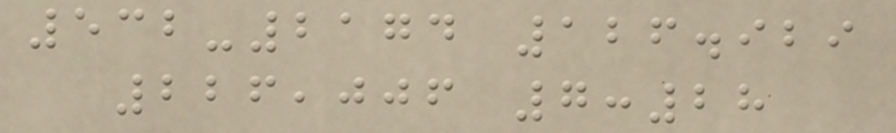532-2174 126.929
226,006 7:28
